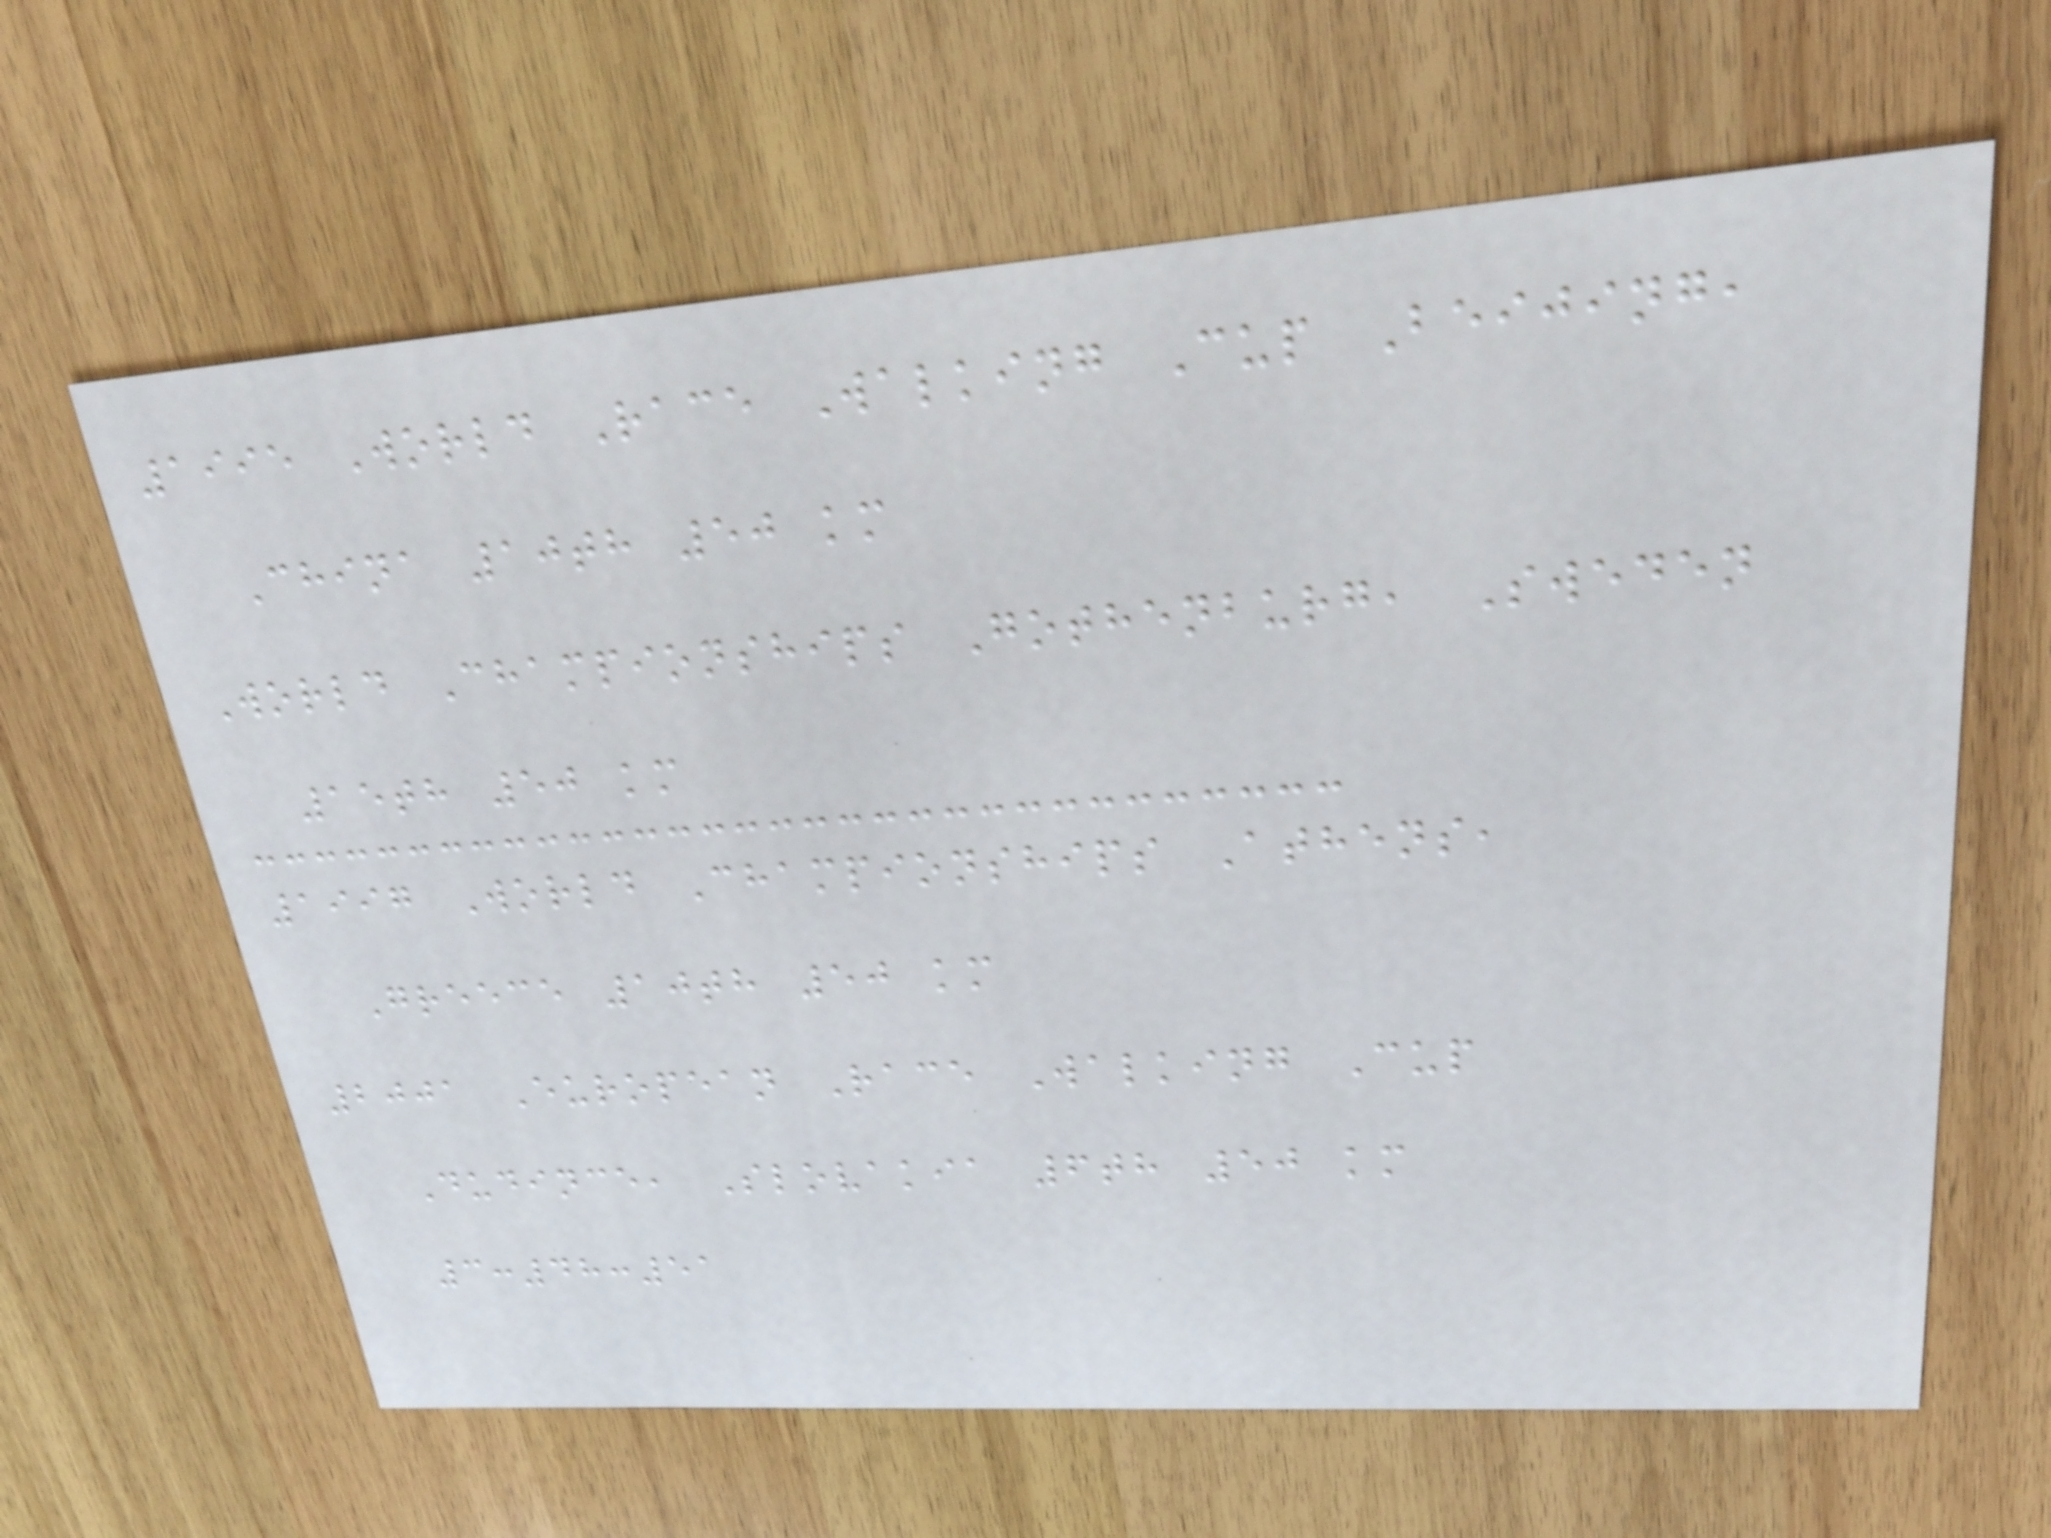1995 World Race Walking Cup Beijing,
China 10th 50 km
World Championships Gothenburg, Sweden
15th 50 km
1997 World Championships Athens,
Greece 10th 50 km
2001 European Race Walking Cup
Dudince, Slovakia 6th 50 km
3:48:51
